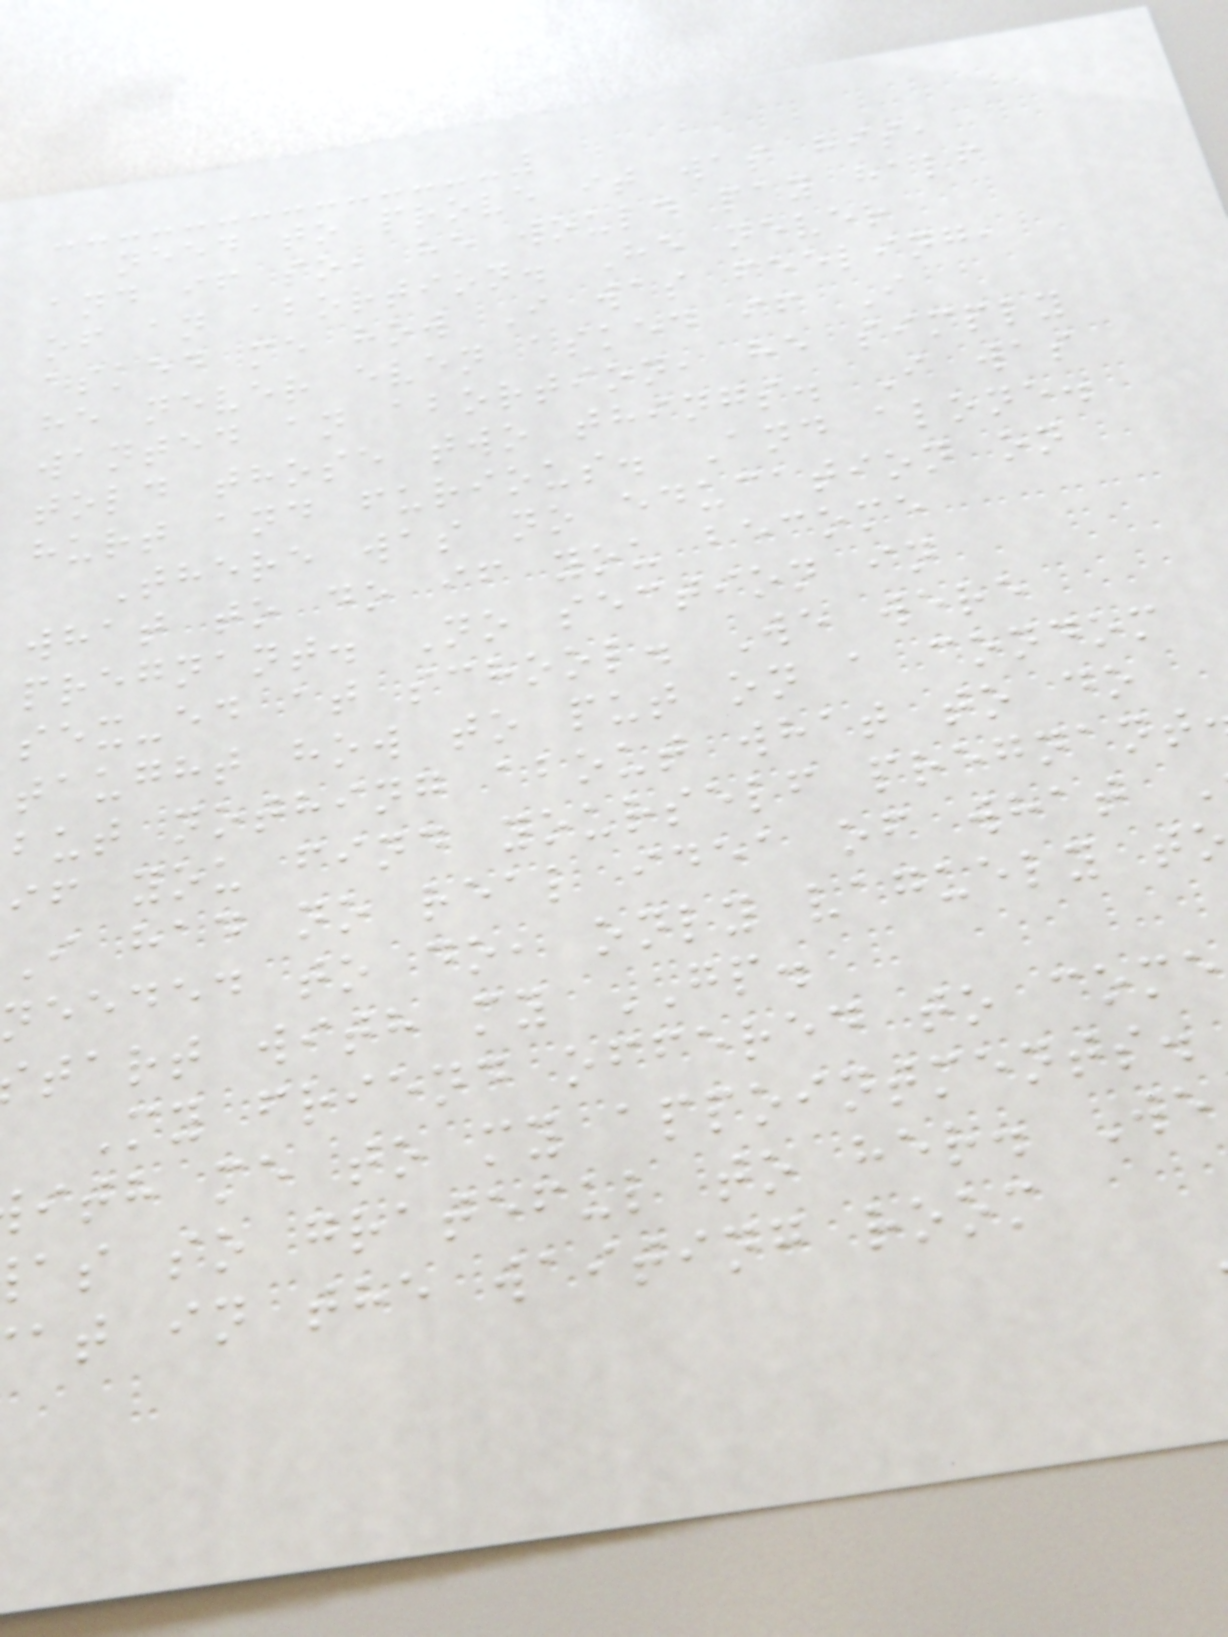need to prove it was his,
and if so, he would pay half
of an abortion. He never
asked me how I was feeling,
he never even asked if I
wanted an abortion, he simply
told those two things. I was
hurt and furious. And alone.
There was no education on
what to do if you become
pregnant. No section in
sex-ed at school. We were
taught how to put on a condom
but nothing about what to do
if you find yourself pregnant
I had no real idea of what
needed to do, only vaguely t
tart with my GP.
My friend offered to come
ith me to my appointments.
as so grateful to her. We
at in the waiting room
